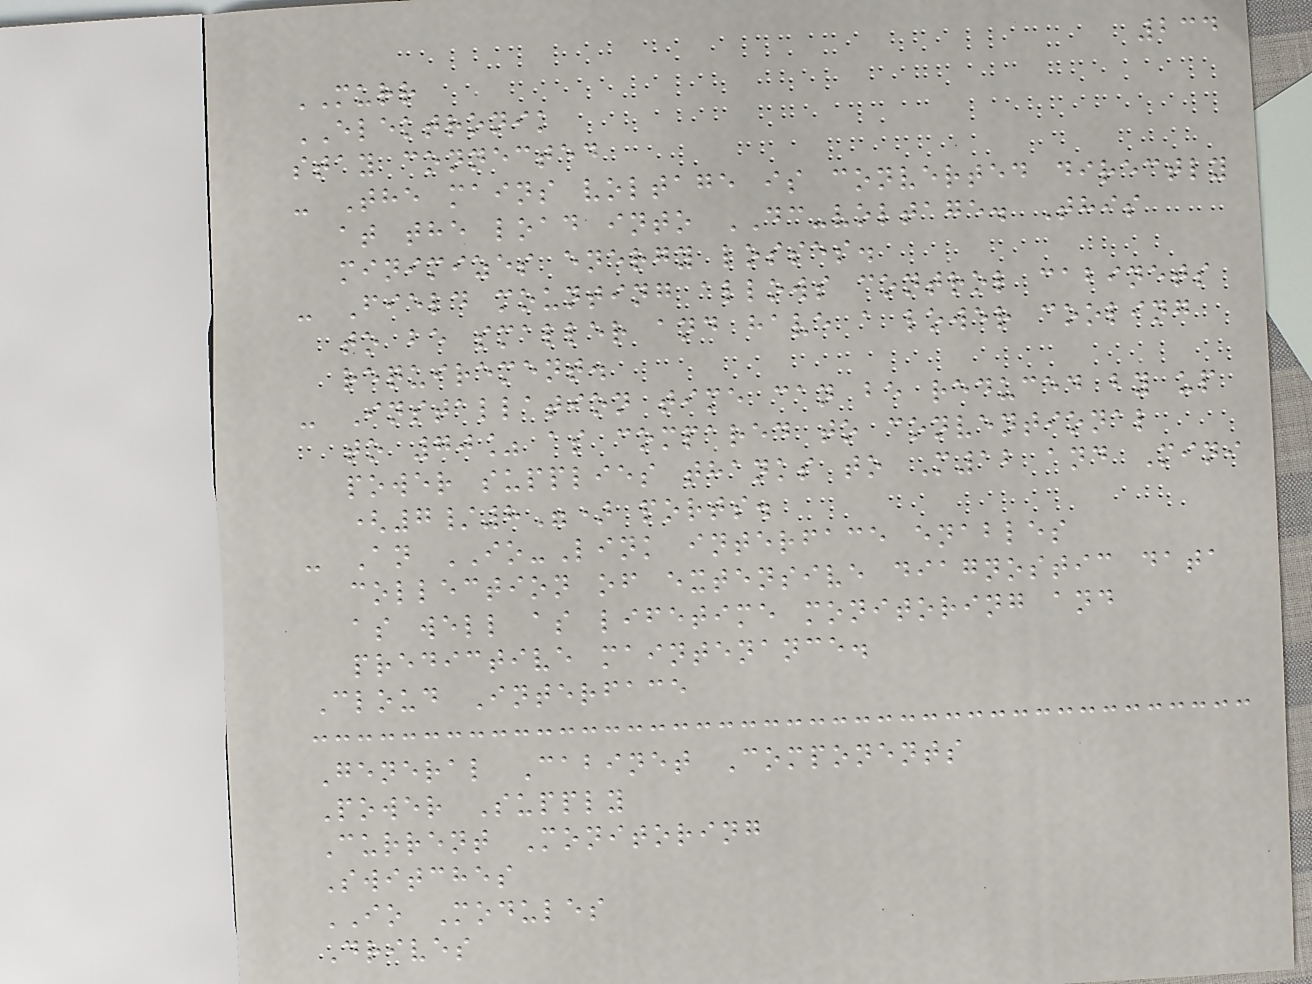234
MURR
ELEKTRONIK
stay connected
- The mains voltage is converted directly
at the load into DC-voltage. This
minimizes energy losses.
- Field mounting allows control cabinets
to be smaller and have a lower cooling
requirement.
- Installation time can be reduced by up
to 70% as compared to conventional
power supplies thanks to M12 and Mini
(7/8") ports.
- An IO-Link interface enables
collection of extensive diagnostic data
as well as lifetime monitoring and
predictive maintenance.
Cloud Interface
General Cabinet Components
Power Supply
Current Monitoring
Switches
IO Modules
Drives
